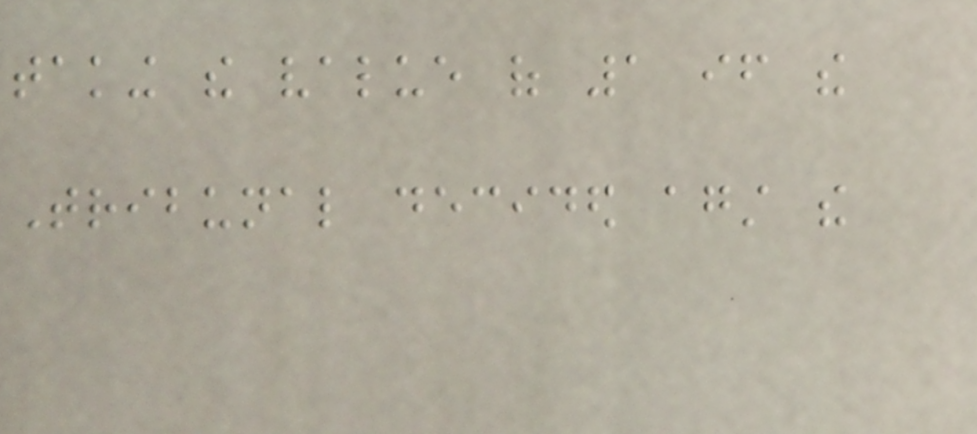taking the value of 1 if the
Tribunal decided against the
